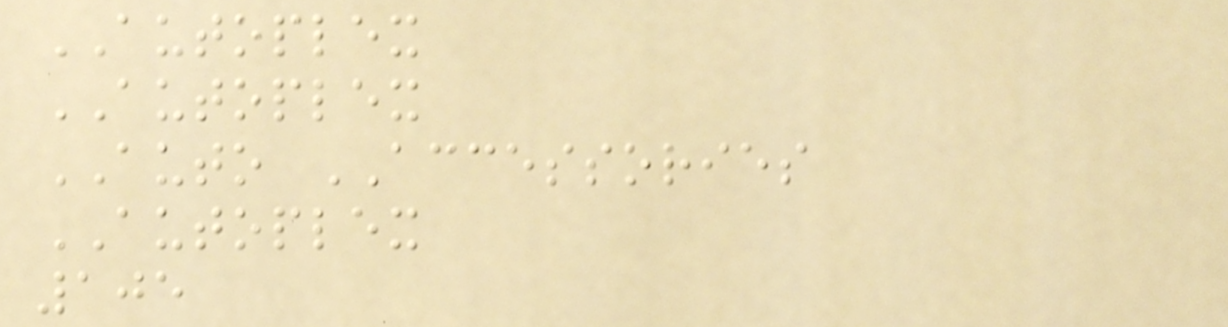AUTOPLEX
AUTOPLEX
AUTO ACCESSORIES
AUTOPLEX
105
